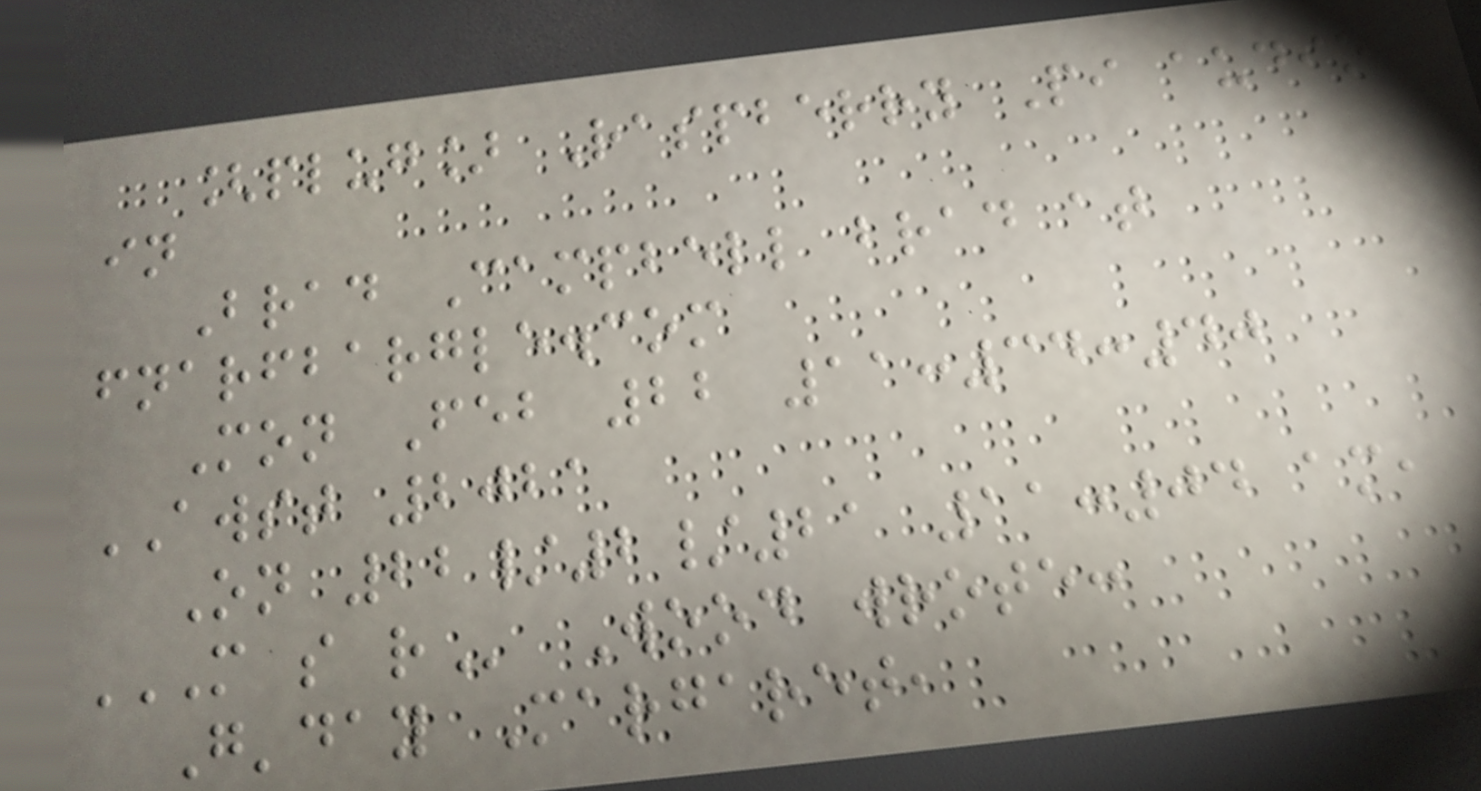[plug] Raspberry Pi audio
in
Brad Campbell brad at
fnarfbargle.com
Mon Feb 22 11:34:40
AWST 2021
On 22/2/21 11:04 am,
M S R Wood wrote:
G'day Margaret,
